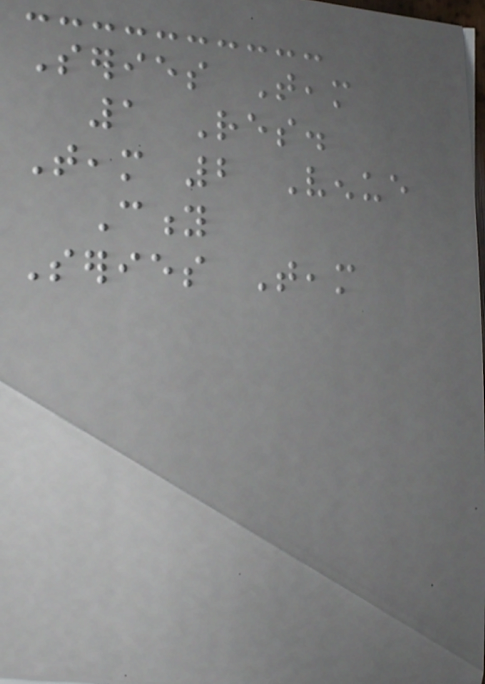Series Team
1 Res.
Team 2 Venue
City
Series Team
